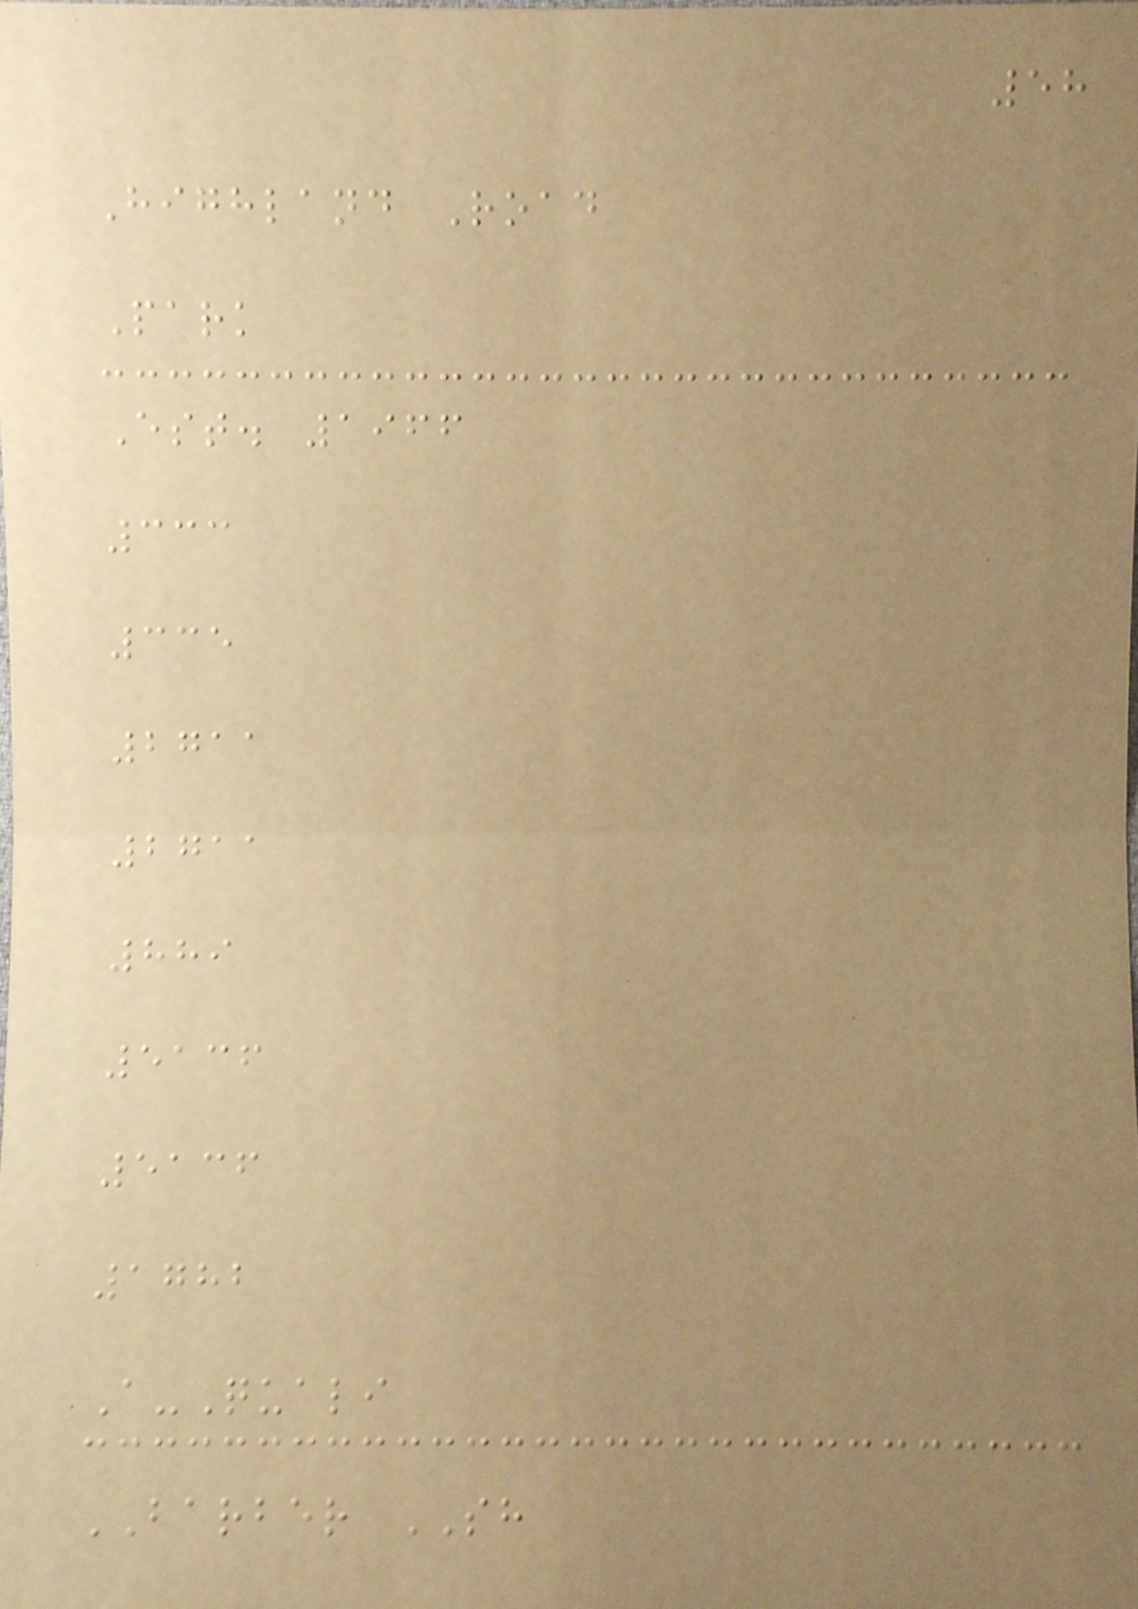58
Highland Road
Park
Est. 1966
333
335
2711
2711
889
5136
5136
1782
A-Quali
BARBER SH
